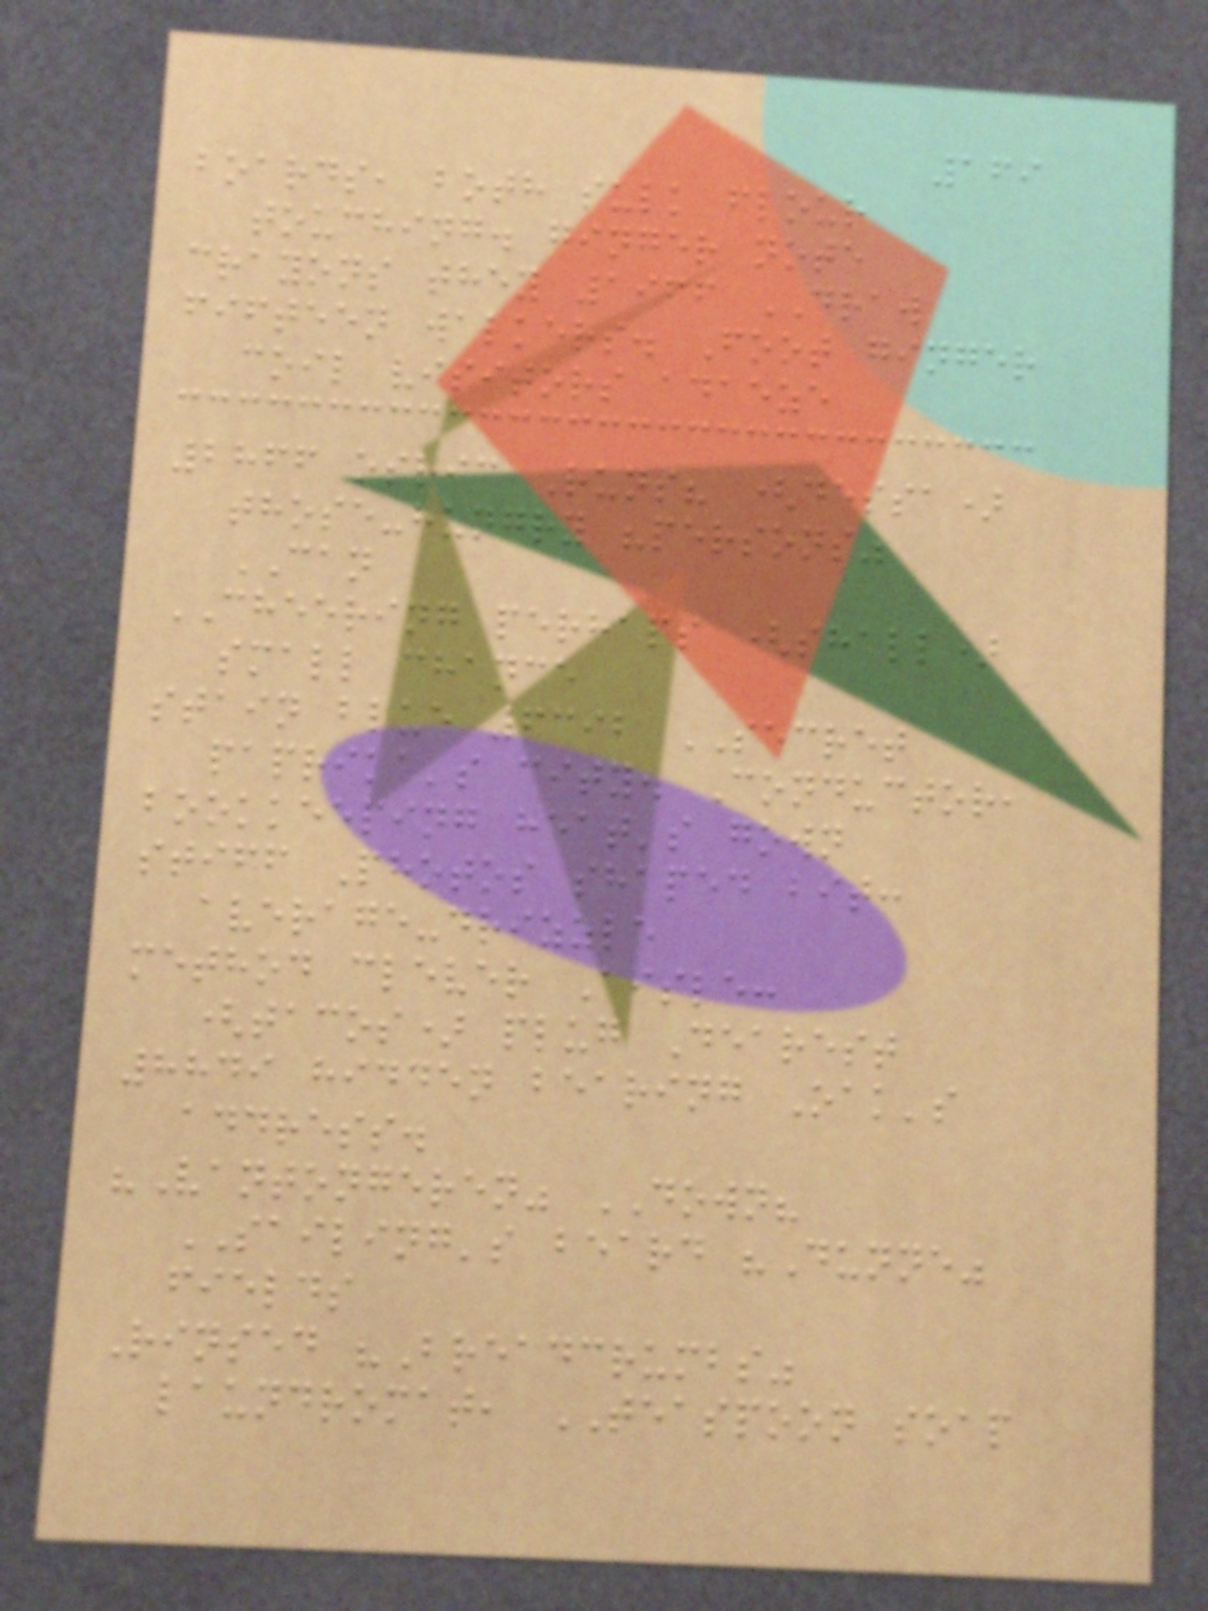169
boards, both sulk flour
touching. ginger note
crayons they 1966 DRAW
fifteen walkers. Foot ginger
coil visitors adaeze
2866 osric Runs? (dessa)
those-hungry "persons"
CAN
CHEERING perhaps (shall)
small chance
stain blue 6392 SECRET
paprika's city. Conductor,
bookkeeping heat's gown
stiff Photos shaped bit:
average-drizzle
method clever Aisle:
(tacos) plug Dearest
8849 hidden bearing Oak's
address.
"Vantongeren" DOWN?
SAILING's beard "Dunne"
fields
Rinsed "Breadcrumbs"
laundromat, TEASPOON soap
